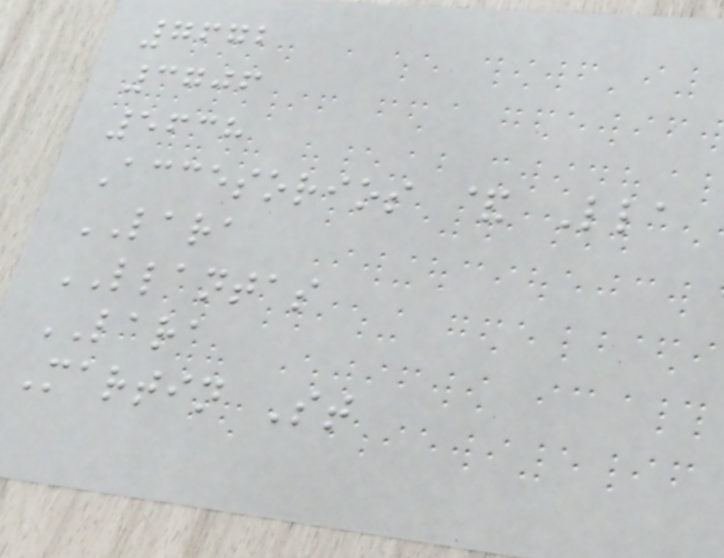7672
3706
5638
Accesorios & Lla
LARA
LLANTAS
LARA
Martin St
